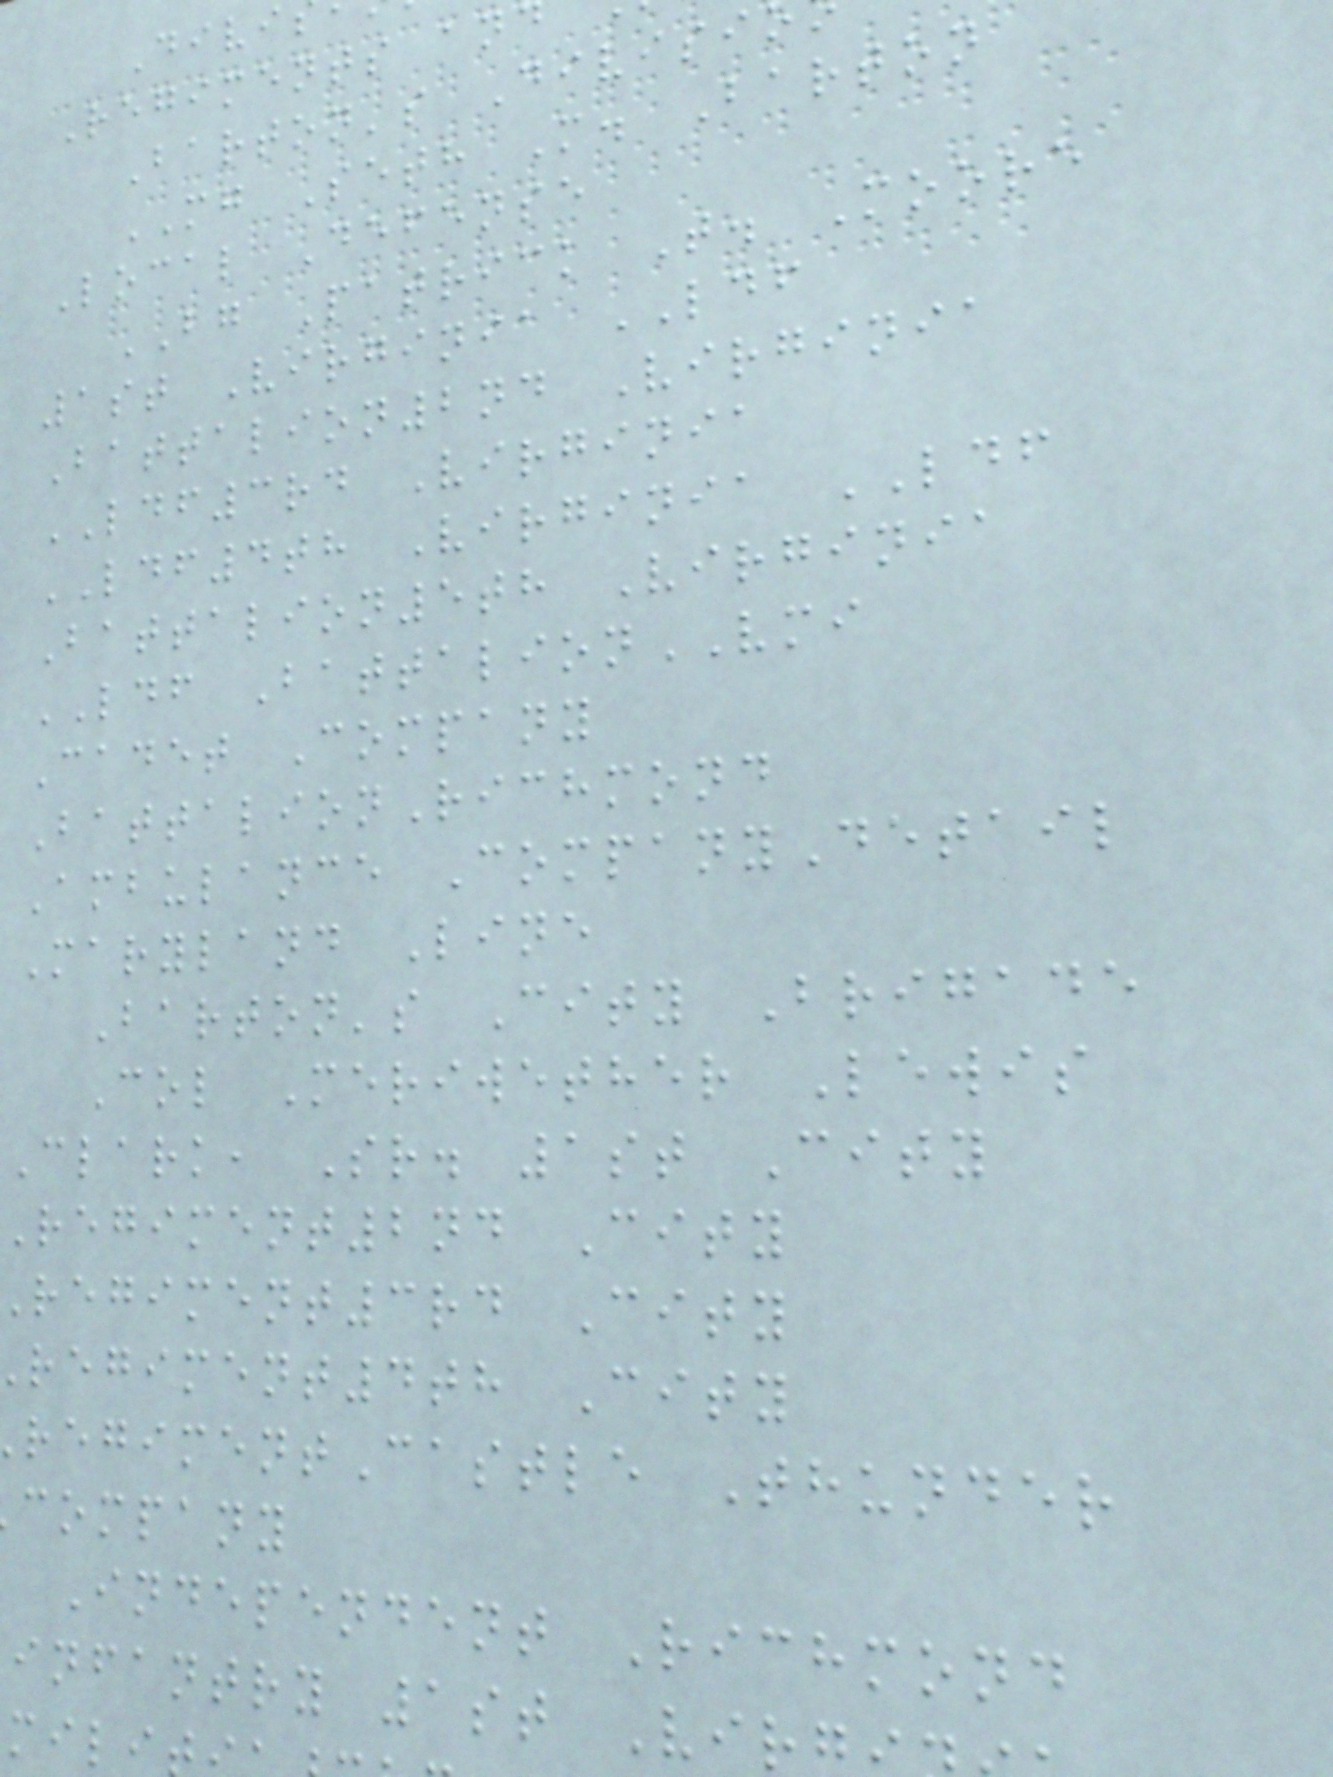Divi
Regiments an
Barton's Divisi
MG Seth M. Barton
Local Defense
BG Patrick T. Moore
1st Virginia LDF
Battalion2nd Virginia
LDF3rd Virginia
LDF4th Virginia LDF
Battalion5th Virginia
LDF BattalionVMI
Cadet Company
BattalionRichmond
Ambulance CompanyDetail
Maryland Line
Barton's City Brigade
Col Meriwether Lewis
Clark, Sr. 1st City
Regiment2nd City
regiment3rd City
regiment4th City
egimentCastle Thunder
company
Independent Richmond
infantry 1st Vir
